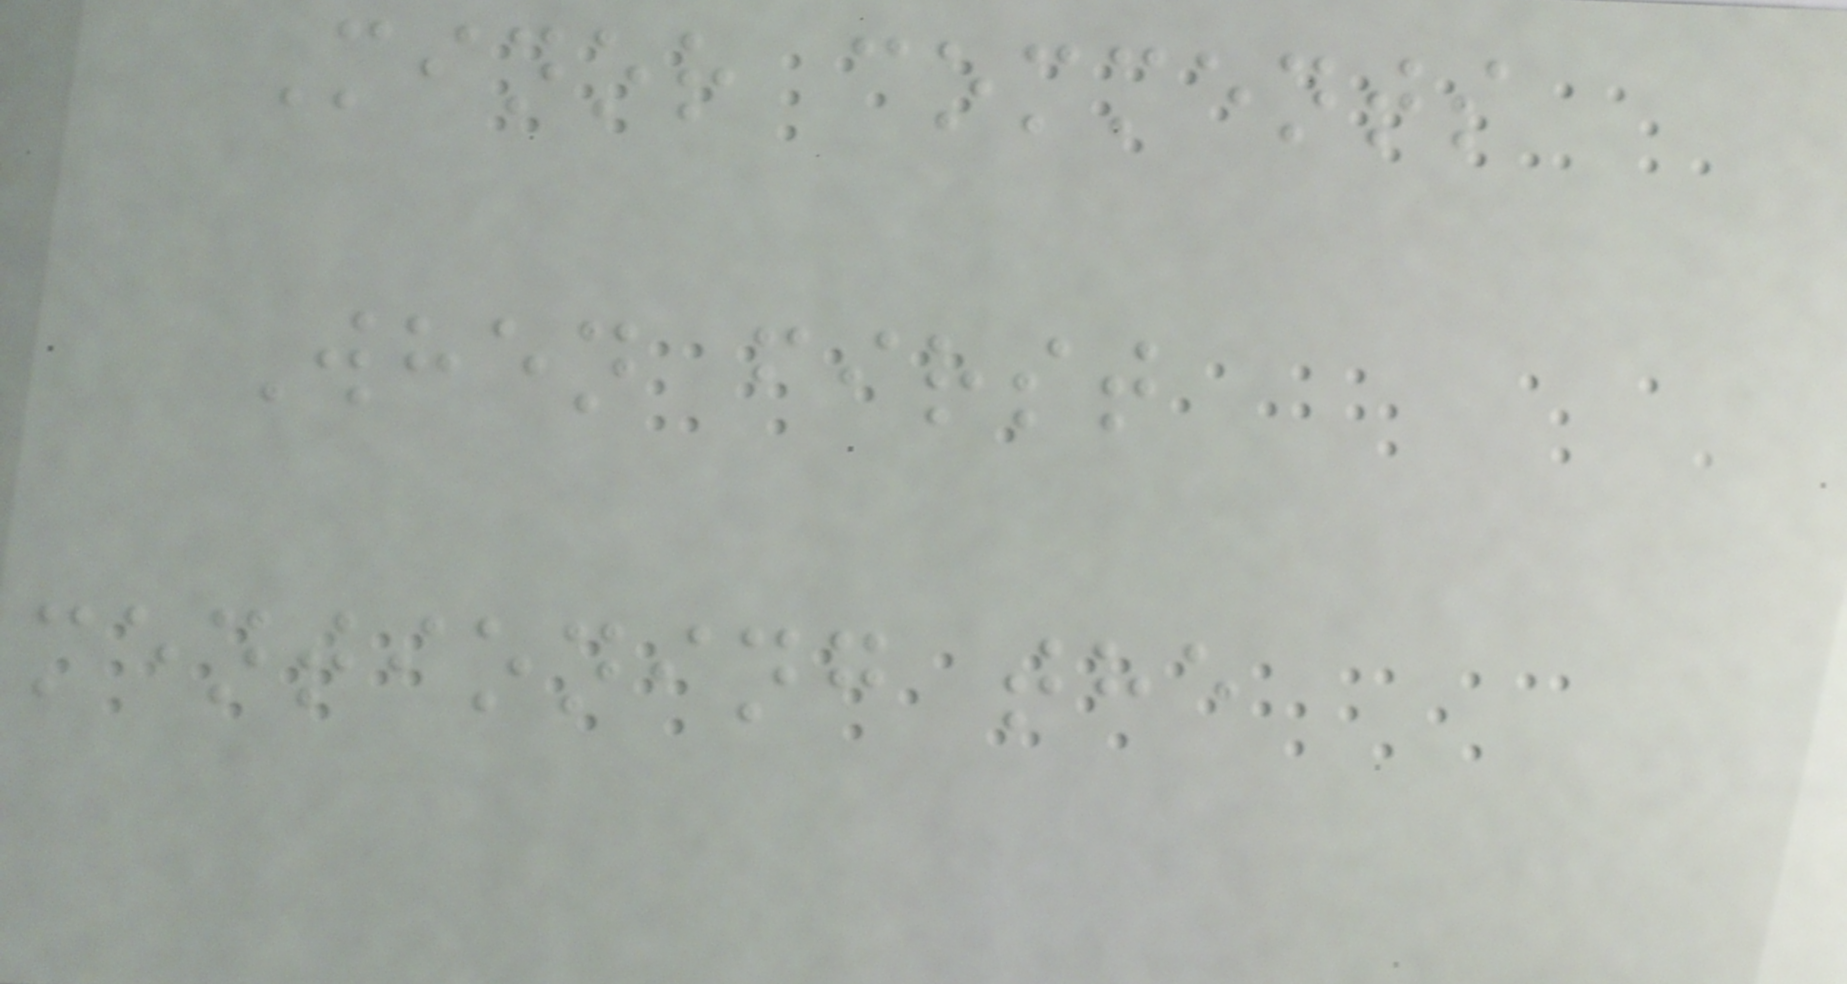Minor comments
When first
mentioning the
